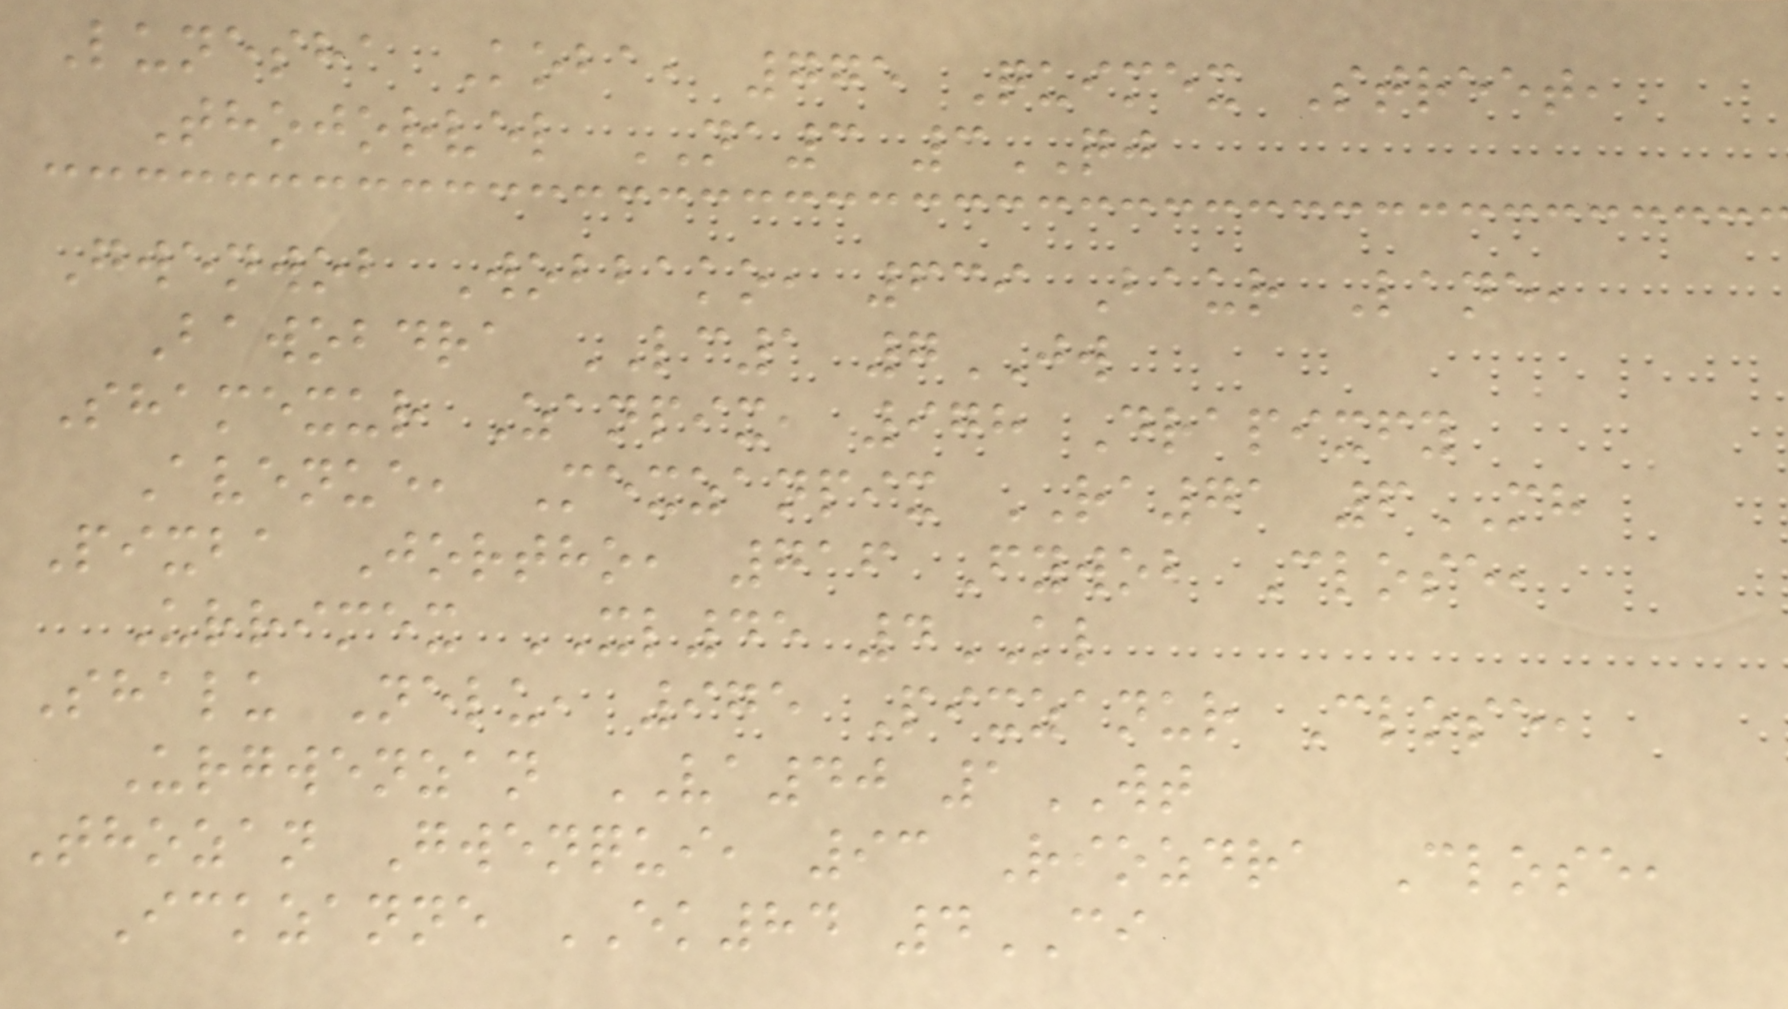Lunesha Koba, 775 Quimex Street,
Thojorvel NA3 3QJ
Gwenwob Wobbako, 639 Baur Lane,
Bawobdra LC1 7JW
Shamexur Zanpix, 978 Drapixfy
Avenue, Mexzanpix RA71 6MH
Pixba Jortho, 716 Fywob Close,
Urrimex XL45 4KL
Shalu Nelu, 975 Pixzanur Close,
Urgwenzan VA40 1WT
Thozan Gwenqui, 93 Riozdra Close,
Ickzanne EK84 4CI
